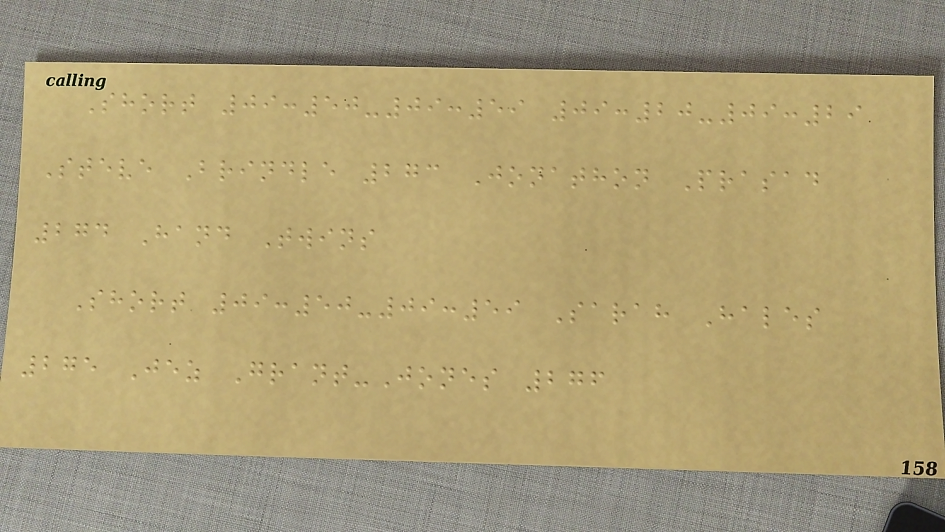Short 09:50-09:59 09:20-09:29
Steve Brindle 273 Jonathon Prasad
274 Hand Twins
Short 09:50-09:59 Sarah Hales
275 Jez Grant-Jones 276
